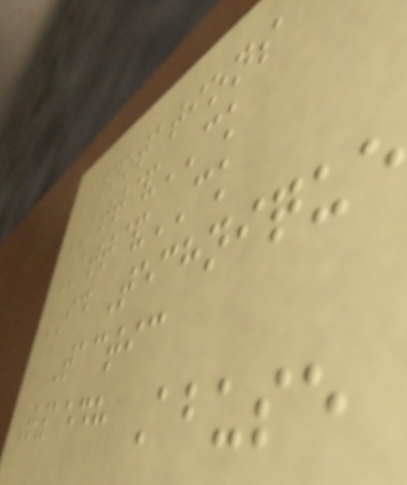Annotations
ATT&CK
ATT&CK
ID Technique
Tactic
T1548 Abuse
